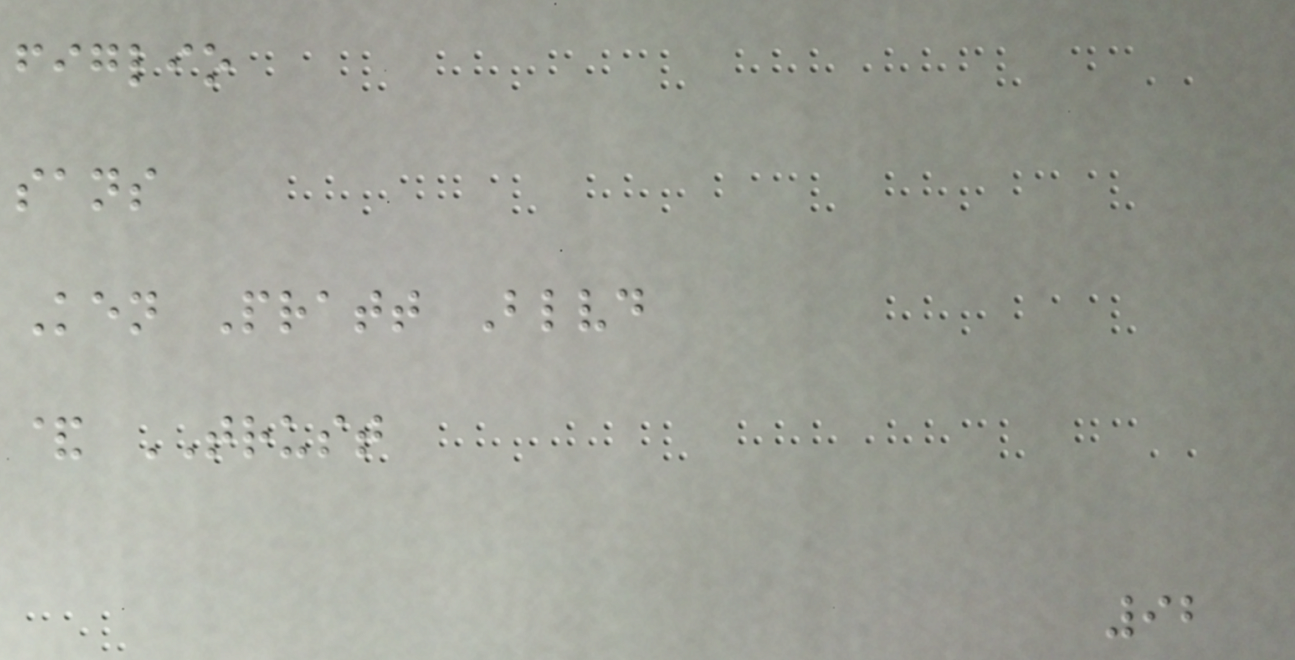figlio
sans
Ken Pratt Blvd
& TRUST
92
